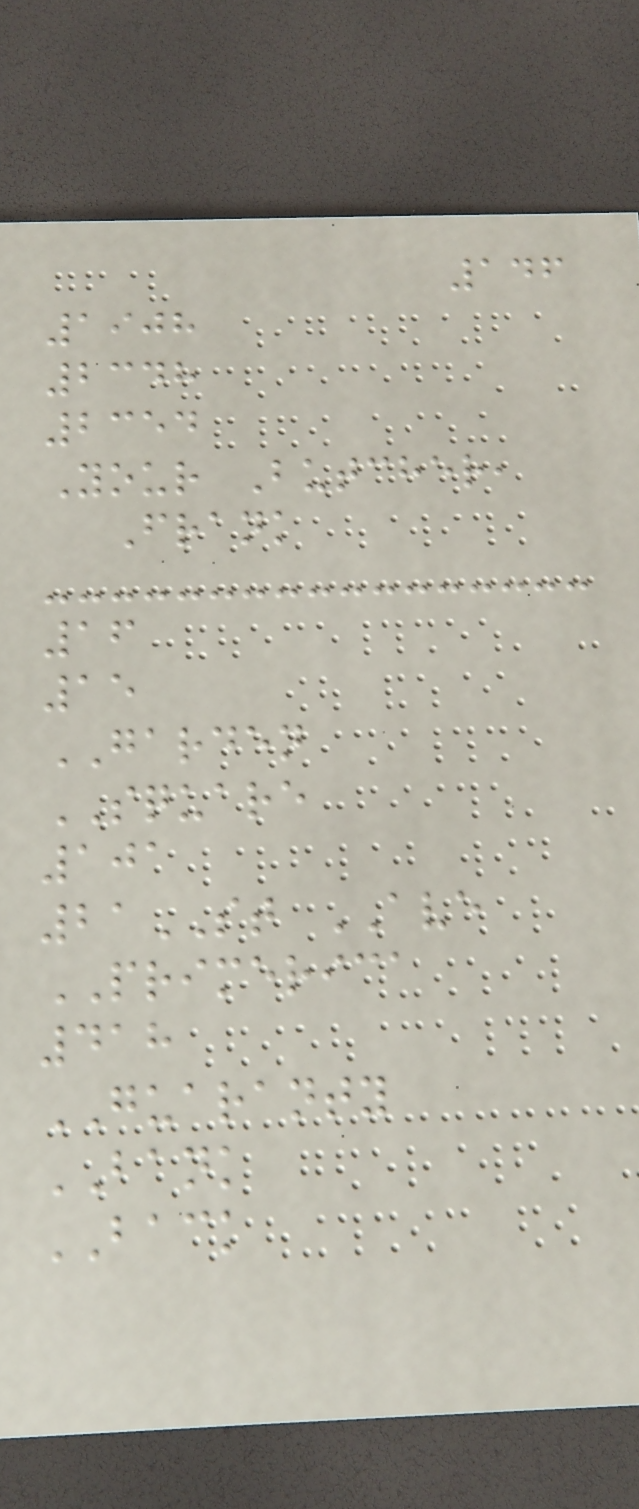146
1908
2348
2354
Your Butcher,
Frank
16
15
GARDEN
SQUARE
101
21ST AVE
PRIMERICA
418
GUARANTY
BANK
BACK
